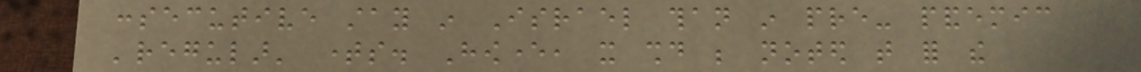consecutive stay in Israel than in pre- pandemic
'regular' times. However, it should be noted that for the
